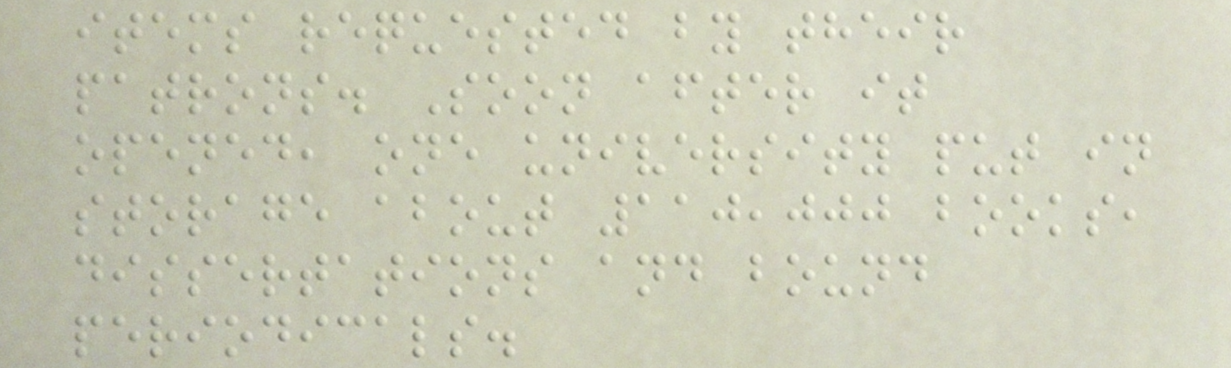items requested by their
patrons. Soon after it
opened, one university put in
storage about 110,000 books,
dissertations and bound
periodicals.
